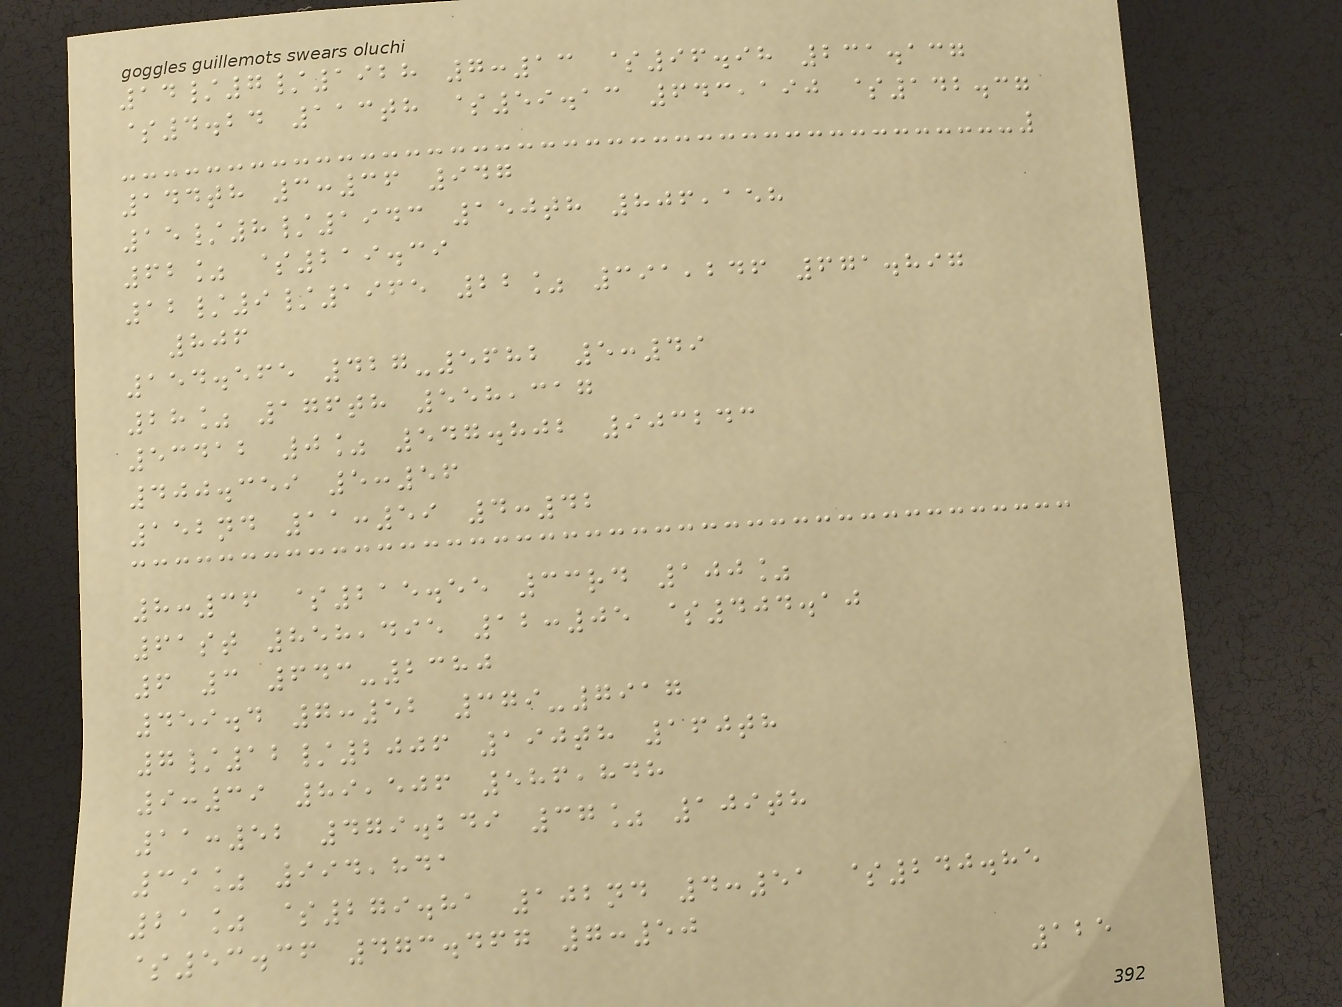14/7/1928 7:13 $96.98 231.137
$4.24 113th $59.13 643,190 $142.37
144th 3:36 947
15/8/1943 150th 806,158
62% $219.39
12/9/1965 22% 391,246 671.897
806
154.565 427-5682 5:49
28% 176th 558,317
53412 0% 547.802 903243
400.359 5:56
152nd 11:59 4:42
8:36 $215.55 33rd 100%
61st 858,495 12:05 $404.10
6 3 643-2380
459.4 7:52 379-7917
7/12/2006 190th 160th
9:39 89,506 586,848
11:52 479.249 37% 109th
39% 994,841
21% $279.81 102nd 4:51 $240.85
$53.36 473.467 7:50
125
